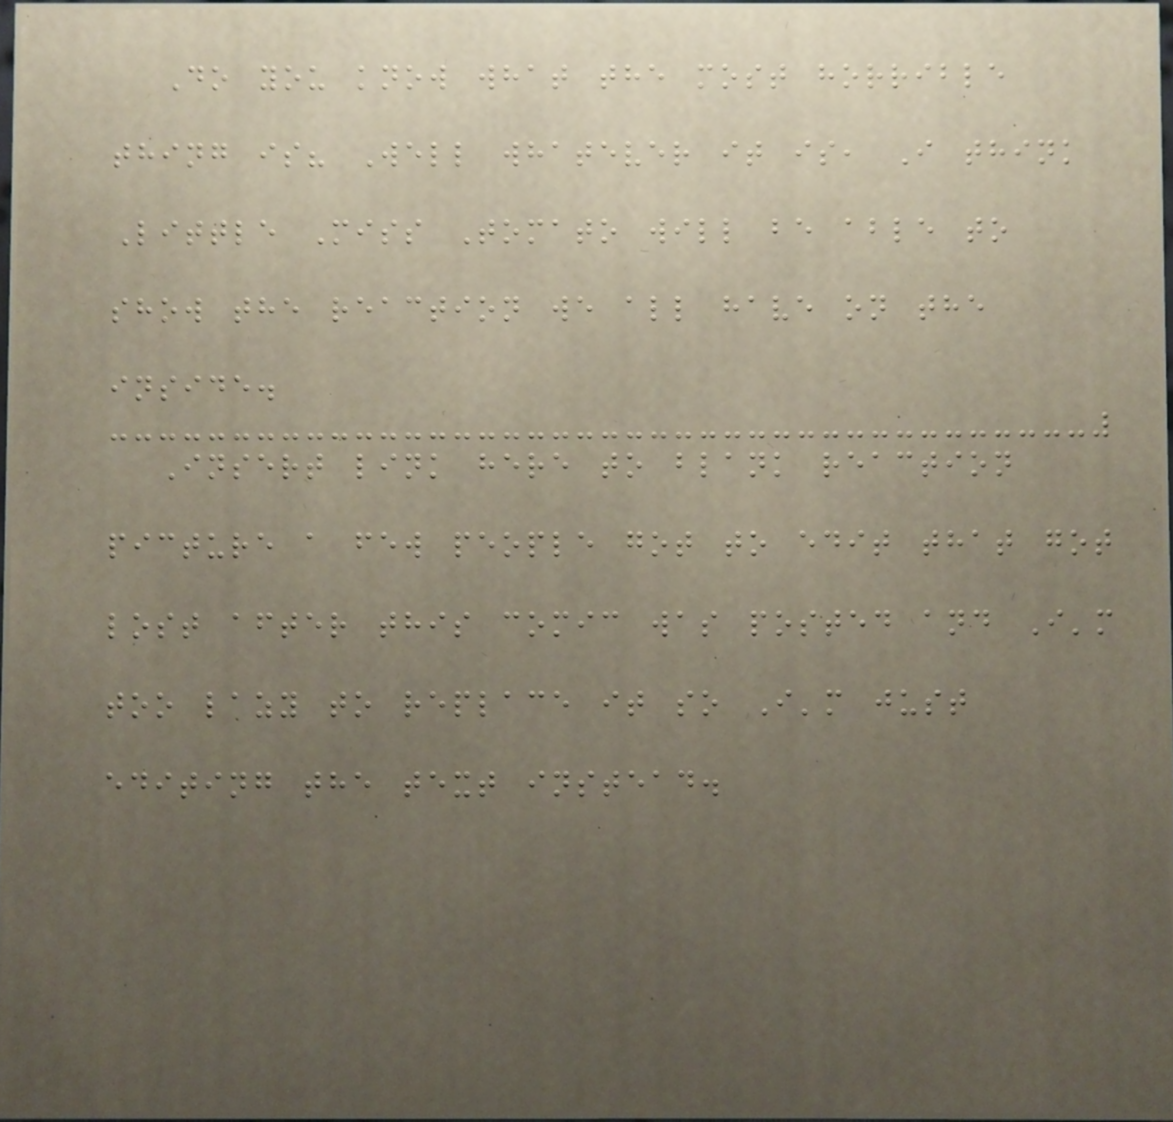Do you know what the most horrible
thing is? Well whatever it is, I think
Little Miss Tomato will be able to
show the reaction we all have on the
inside.
Insert link here to blank reaction
picture a few people got to edit that got
lost after this comic was posted and I'm
too lazy to replace it so I'm just
editing the text instead.
